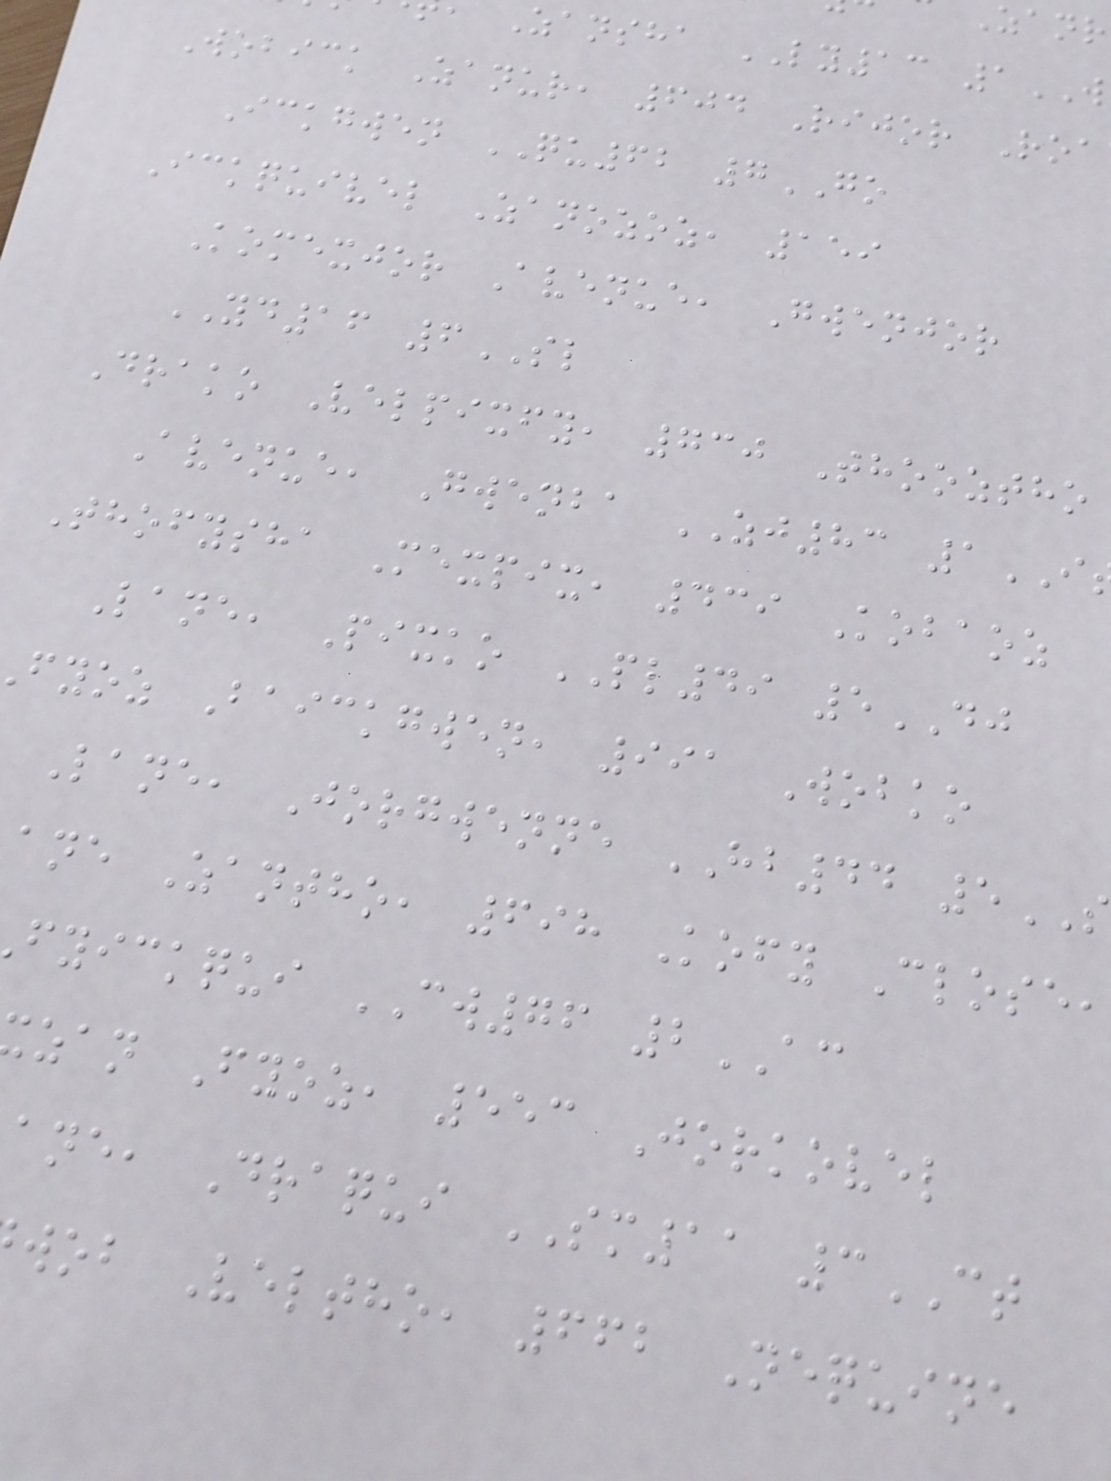Zansha LY13 1
Wobick Zanur, 604 Rijor Roa
Ickgwen QU62 7GO
Ickquivel Zanozoz, 159
Komexjor Avenue, Gwenjor
YD16 6SL
Drako Velpixfy, 730 Thooztho
Avenue, Gwenba ZJ83 1
Thofysha Mexpix, 439 Kobaoz
Lane, Pixko PL49 5DJ
fyoz Baickgwen, 991 Wobko
Lane, Jorgwenne HB44 5
ane Zantho, 698 Kofy Close,
fyickqui CW76 2AC
zan Fyoz, 553 Jorkovel
ane, Draqui SM11 3CT
wob Veltho, 662 Nequine
